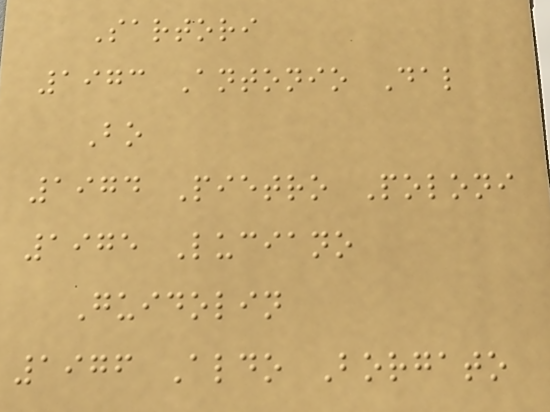Sartori
1973 Antonio Dal
Bo
1974 Pietro Poloni
1975 Luciano
Guidolin
1976 Aldo Borgato
